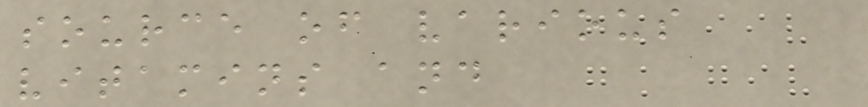source of various
vitamins and
